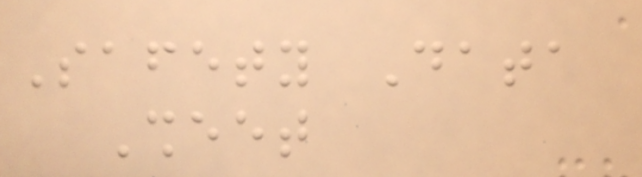Safety Data
Sheet
